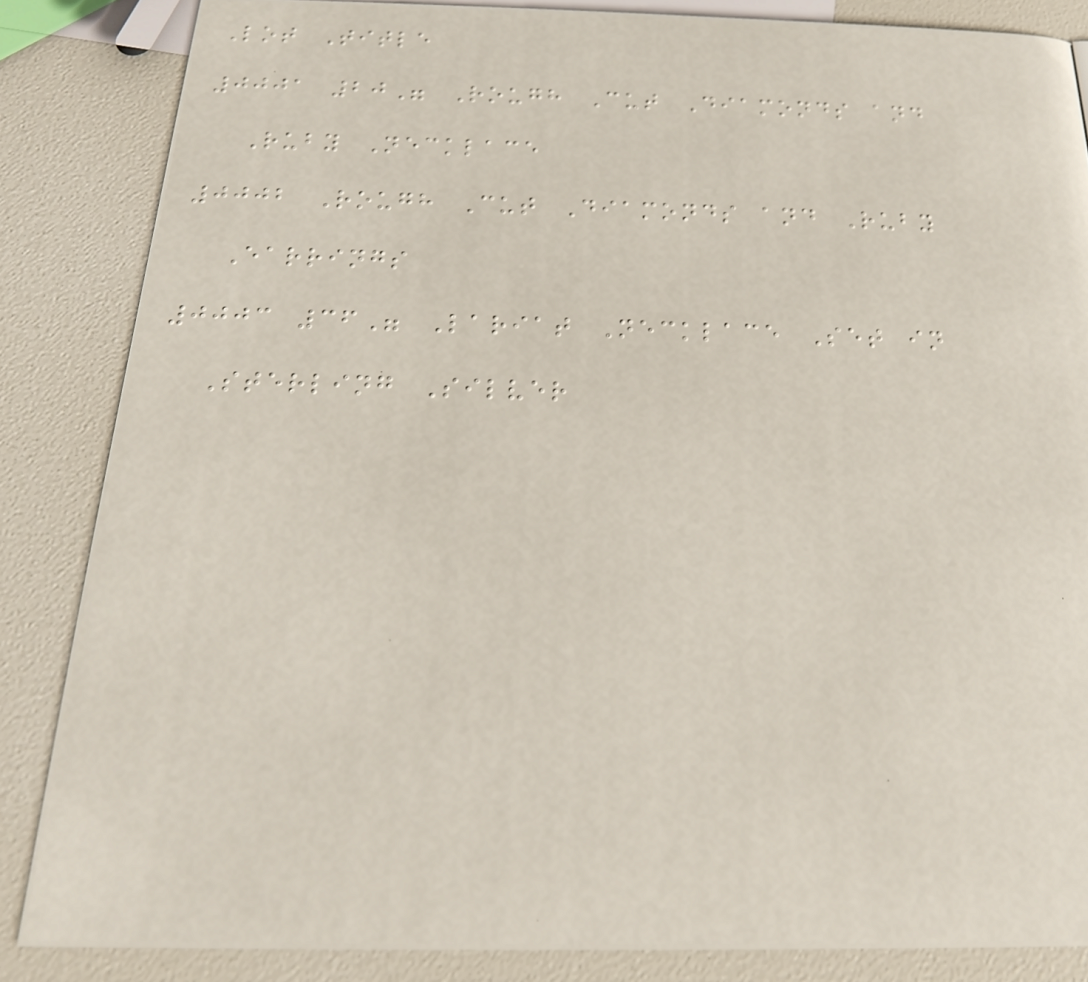Lot Title
0001 20" Rough Cut Diamonds and
Ruby Necklace
0002 Rough Cut Diamonds and Ruby
Earrings
0003 36" Lariat Necklace Set in
Sterling Silver
